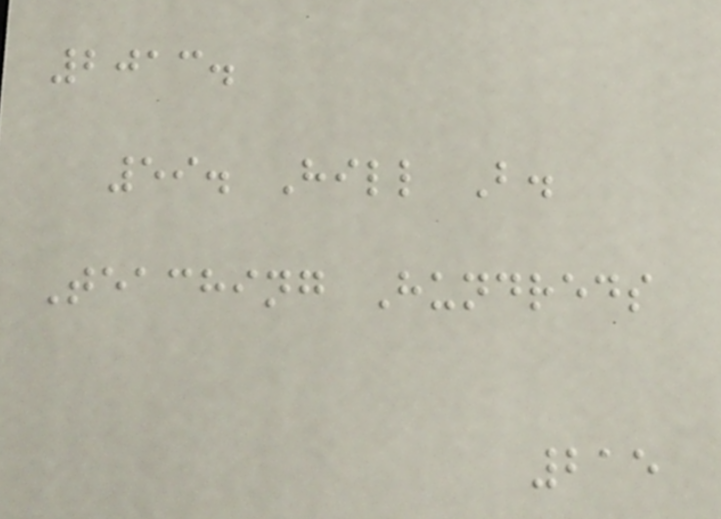2013.
59. Hill B.
Teaching Hundreds
215
